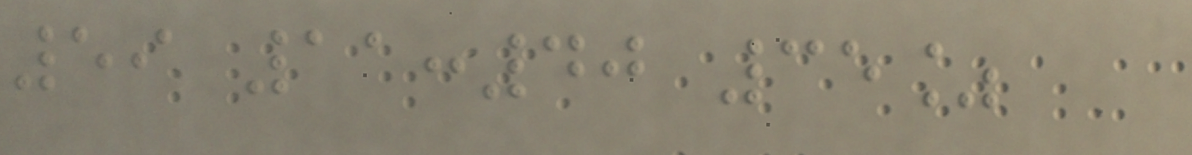59 11:40 35%
